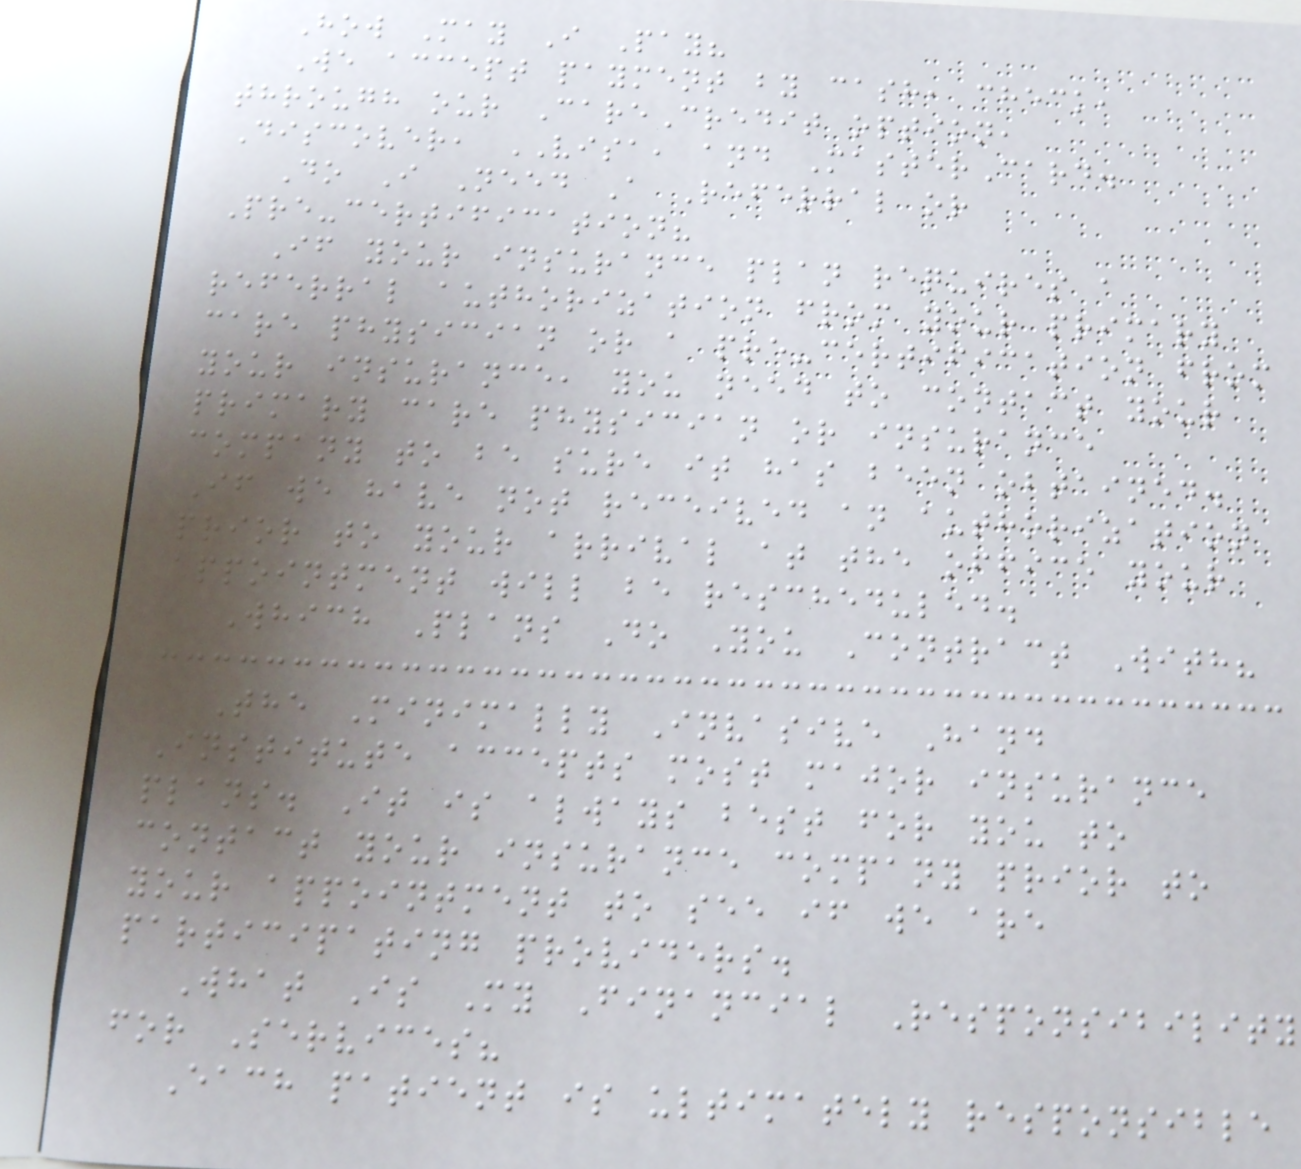How May I Pay?
We accept payment by cash, check,
through our CareCredit option,
Discover, VISA, and MasterCard.
Do I Need A Referral or
Pre-certification?
If your insurance plan requires a
referral authorization from your primary
care physician or a pre-certification from
your insurance, you need to contact your
primary care physician or insurance
company to be sure it has been obtained.
If we have not received an authorization
prior to your arrival at the office your
appointment will be rescheduled.
Which Plans Do You Contract With?
The Minimally Invasive Hand
Institute accepts most major insurance
plans. It is always best for you to
contact your insurance company prior to
your appointment to see if we are
participating providers.
What Is My Financial Responsibility
for Services?
Each patient is ultimately responsible
